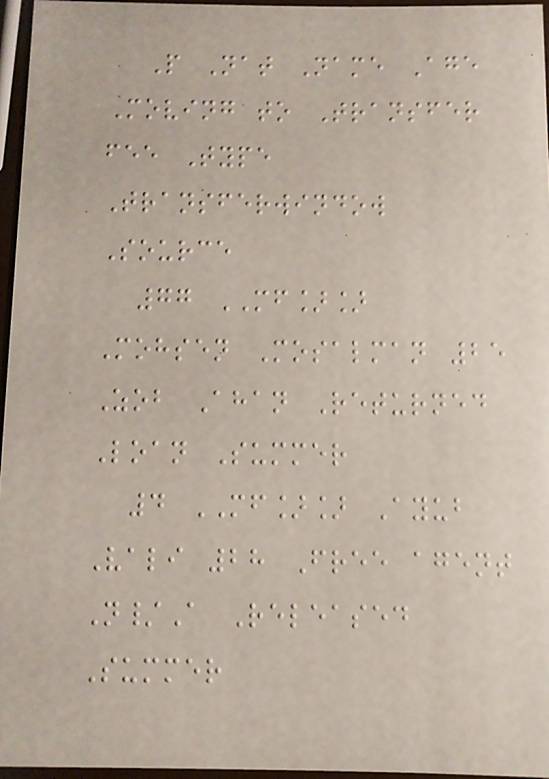P Nat Name Age
Moving to Transfer
fee Type
Transferwindow
Source
77 MF]]
Mohsen Mosalman 25
Zob Ahan Returned
Loan Summer
4 MF]] Ayub
Vali 28 Free agent
N/A Released
Summer
